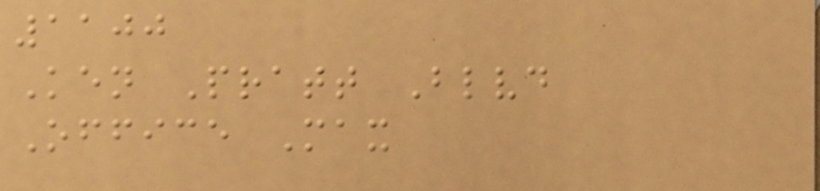1100
Ken Pratt Blvd
Office Max
